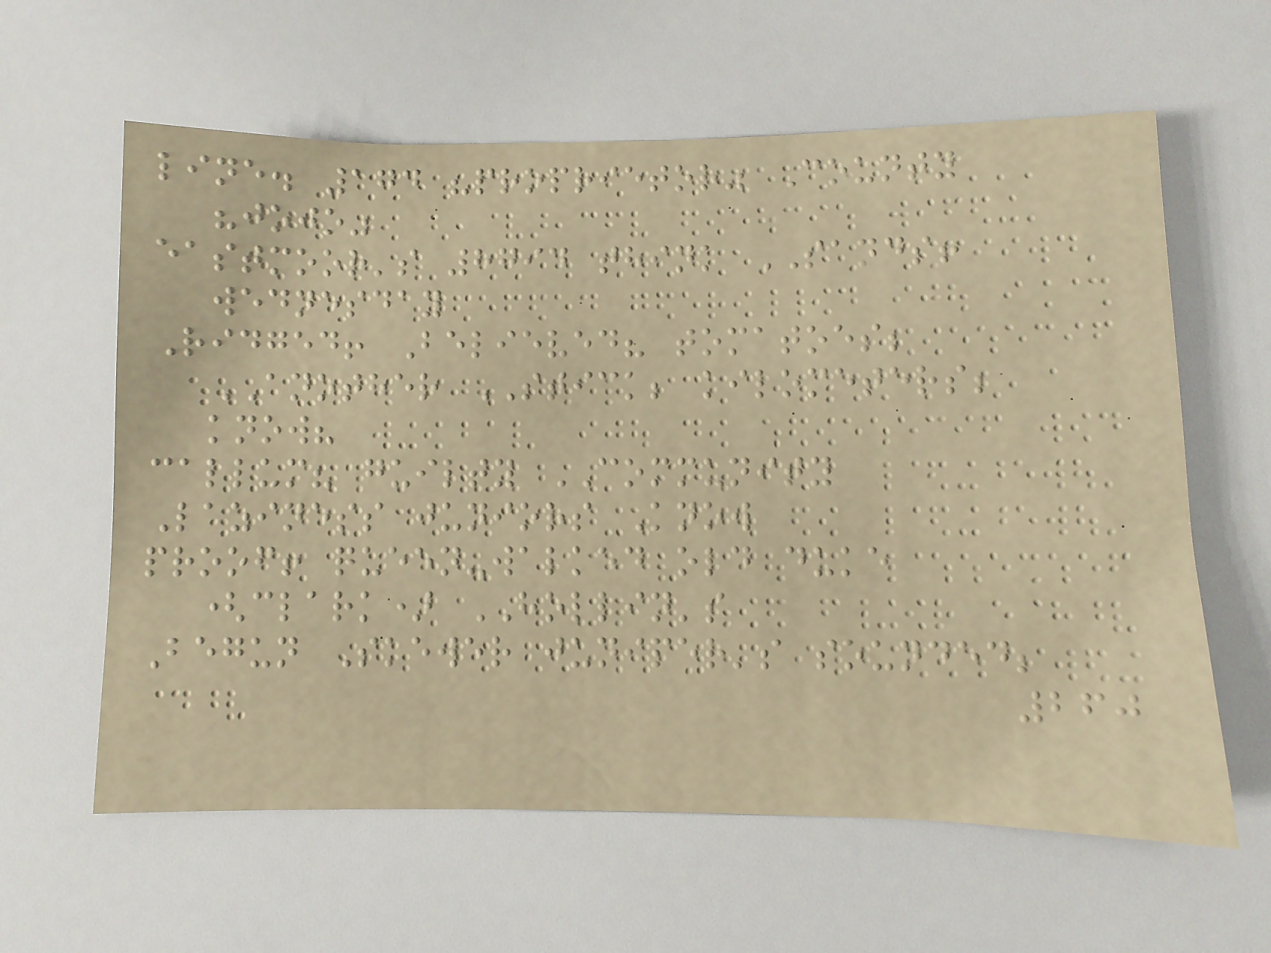line. 174 "proprietor" County
"jojo"
eastmoor's 8794 think SANDS!
wednesday
Ridged! Believed? tomatoes;
ANOTHER STICK; kilometers;
know?
callum? guilty COMMUNITY
Laziness juniors Know
proof! queen-walked old duke
(clark) HOLLIN's
Begun Skewer juniper's sounded;
260
